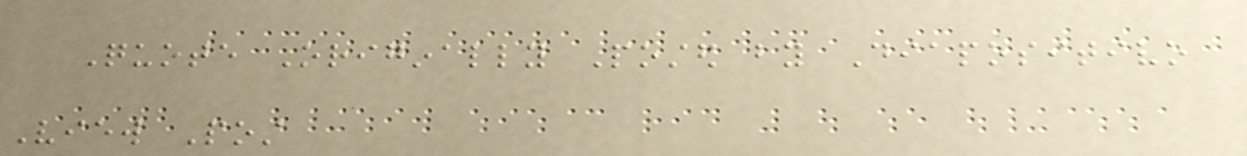Quote Originally Posted by Diapositivo
View Post
